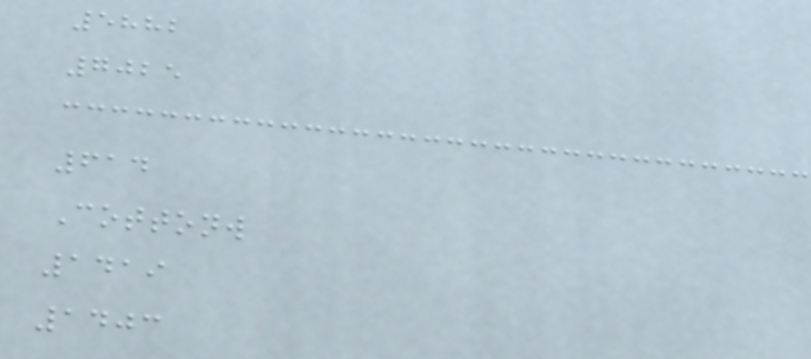5882
7025
614
Cottonw
1419
1403
